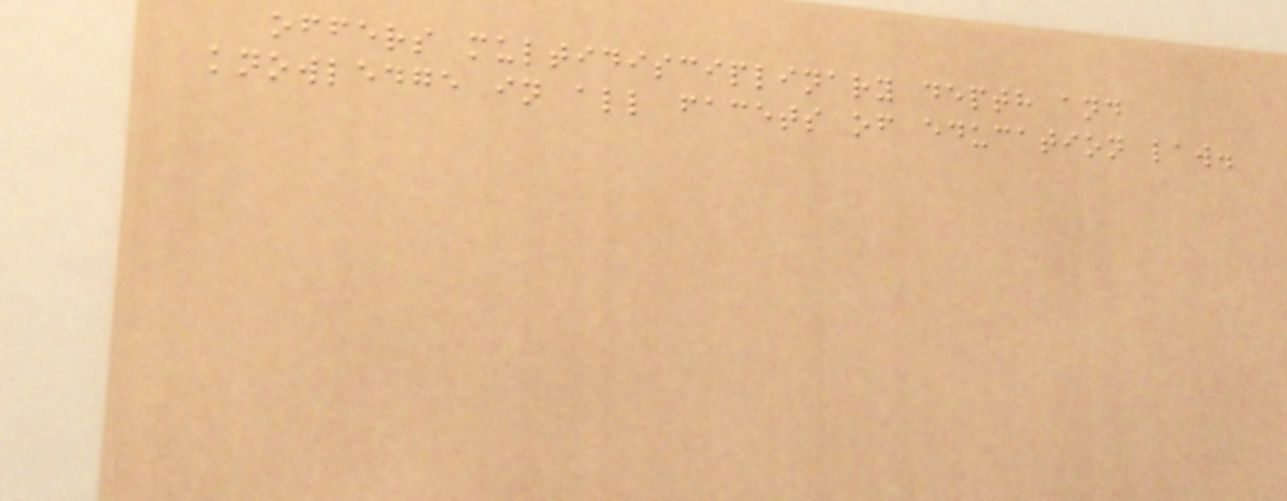offers multidisciplinary depth and
knowledge in all facets of education law.
